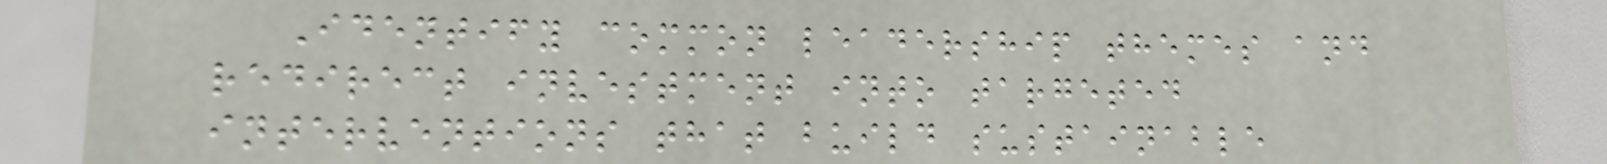Identify common leadership themes and
redirect investment into targeted
interventions that build sustainable
